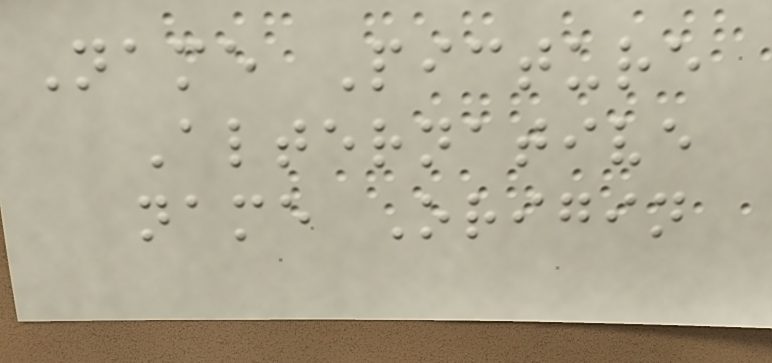Name Picture
Alternative
name Origin
